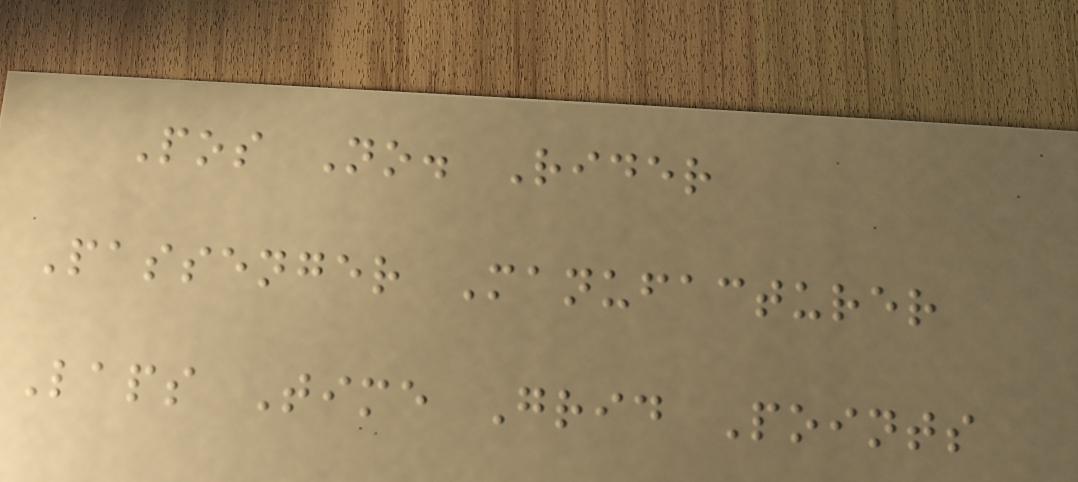Pos No. Rider
Passenger Manufacturer
Laps Time Grid Points
